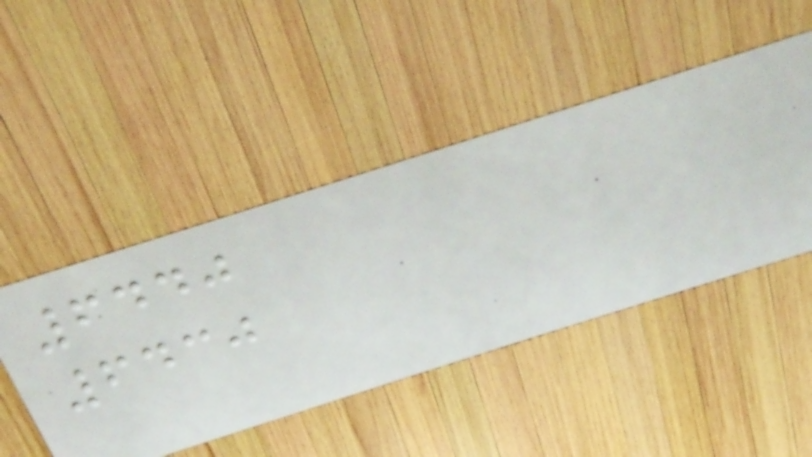6440
6430
